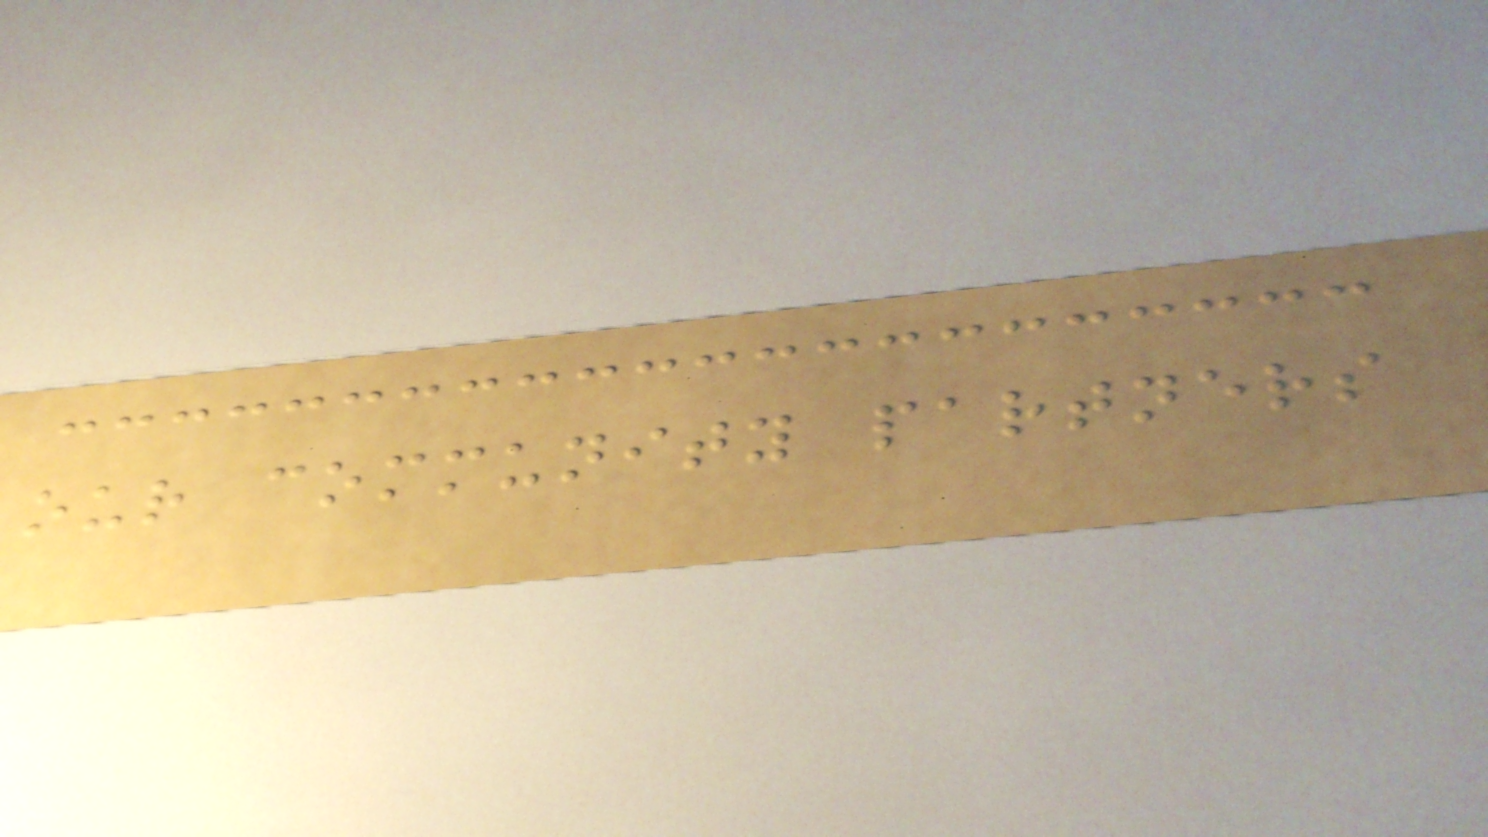our community partners
